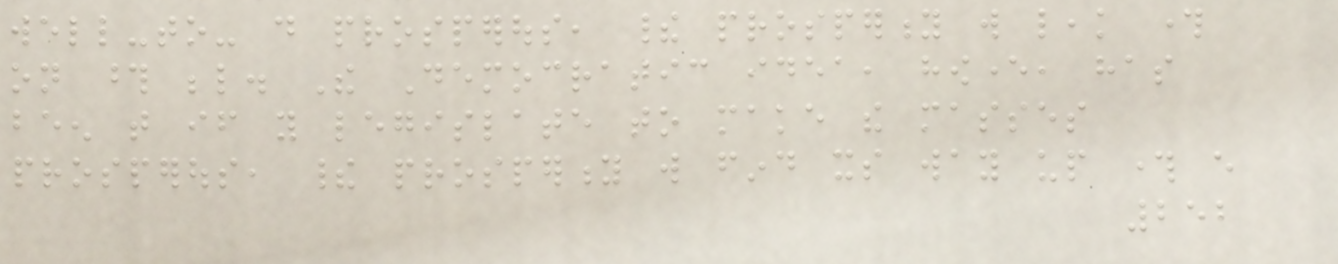well-to- do prosperous, their prosperity will leak through
on those below. The Democratic idea, however, has
been that if you legislate to make the masses
prosperous, their prosperity will find its way up through every
252
